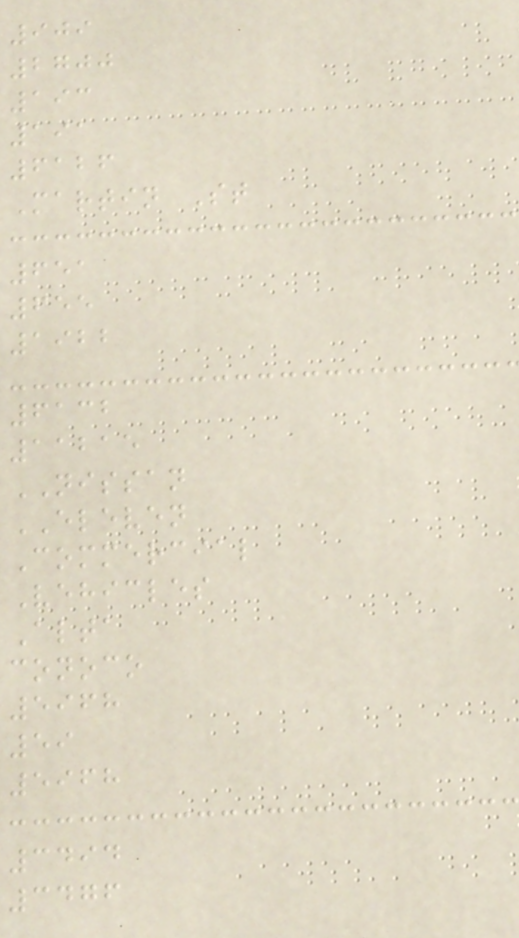909
2700
193
191
6126
Martin St
651
655
1922
6132
11215
NISSAN
ELEVEN
Commercial
Vehicles
Alta
conoco
5968
59
5968
3494
3476
